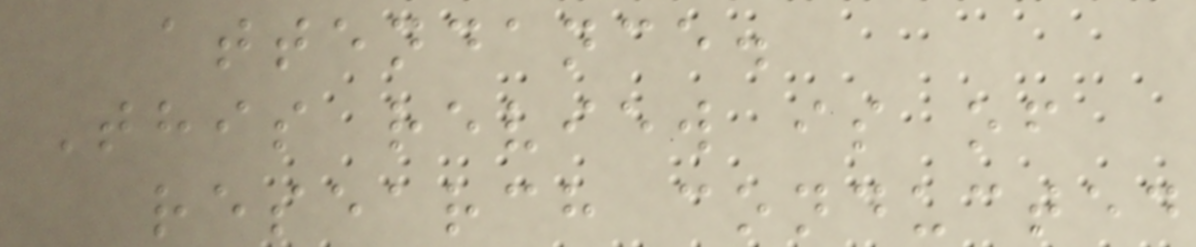attendance.
This review is of
research conducted
